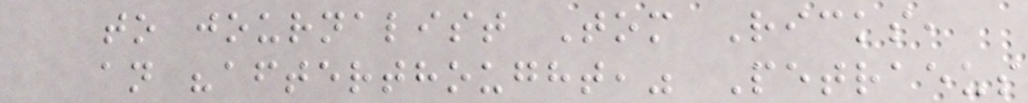to journalist Tom Ricks,
an "afterthought," Petraeus
